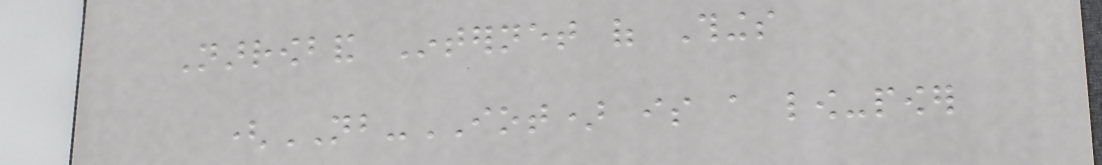Narrowband Internet of Things
(NB-IOT) is a low-power
